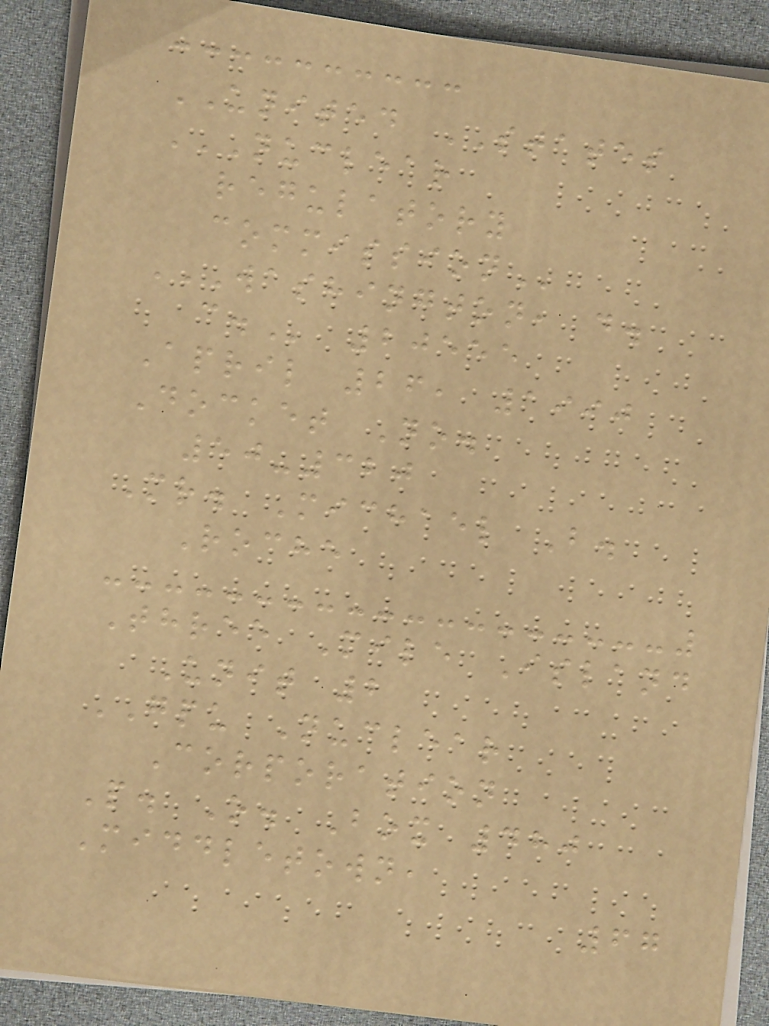UNITED STATES
NUCLEAR
REGULATORY
COMMISSION
WASHINGTON, D.
C. 20555
April 26, 1990
Docket No.
50-320
Mr. Michael B.
Roche
Three Mile Island
Unit 2
GPU Nuclear
Corporation
P. O. Box 480
Middletown,
67
